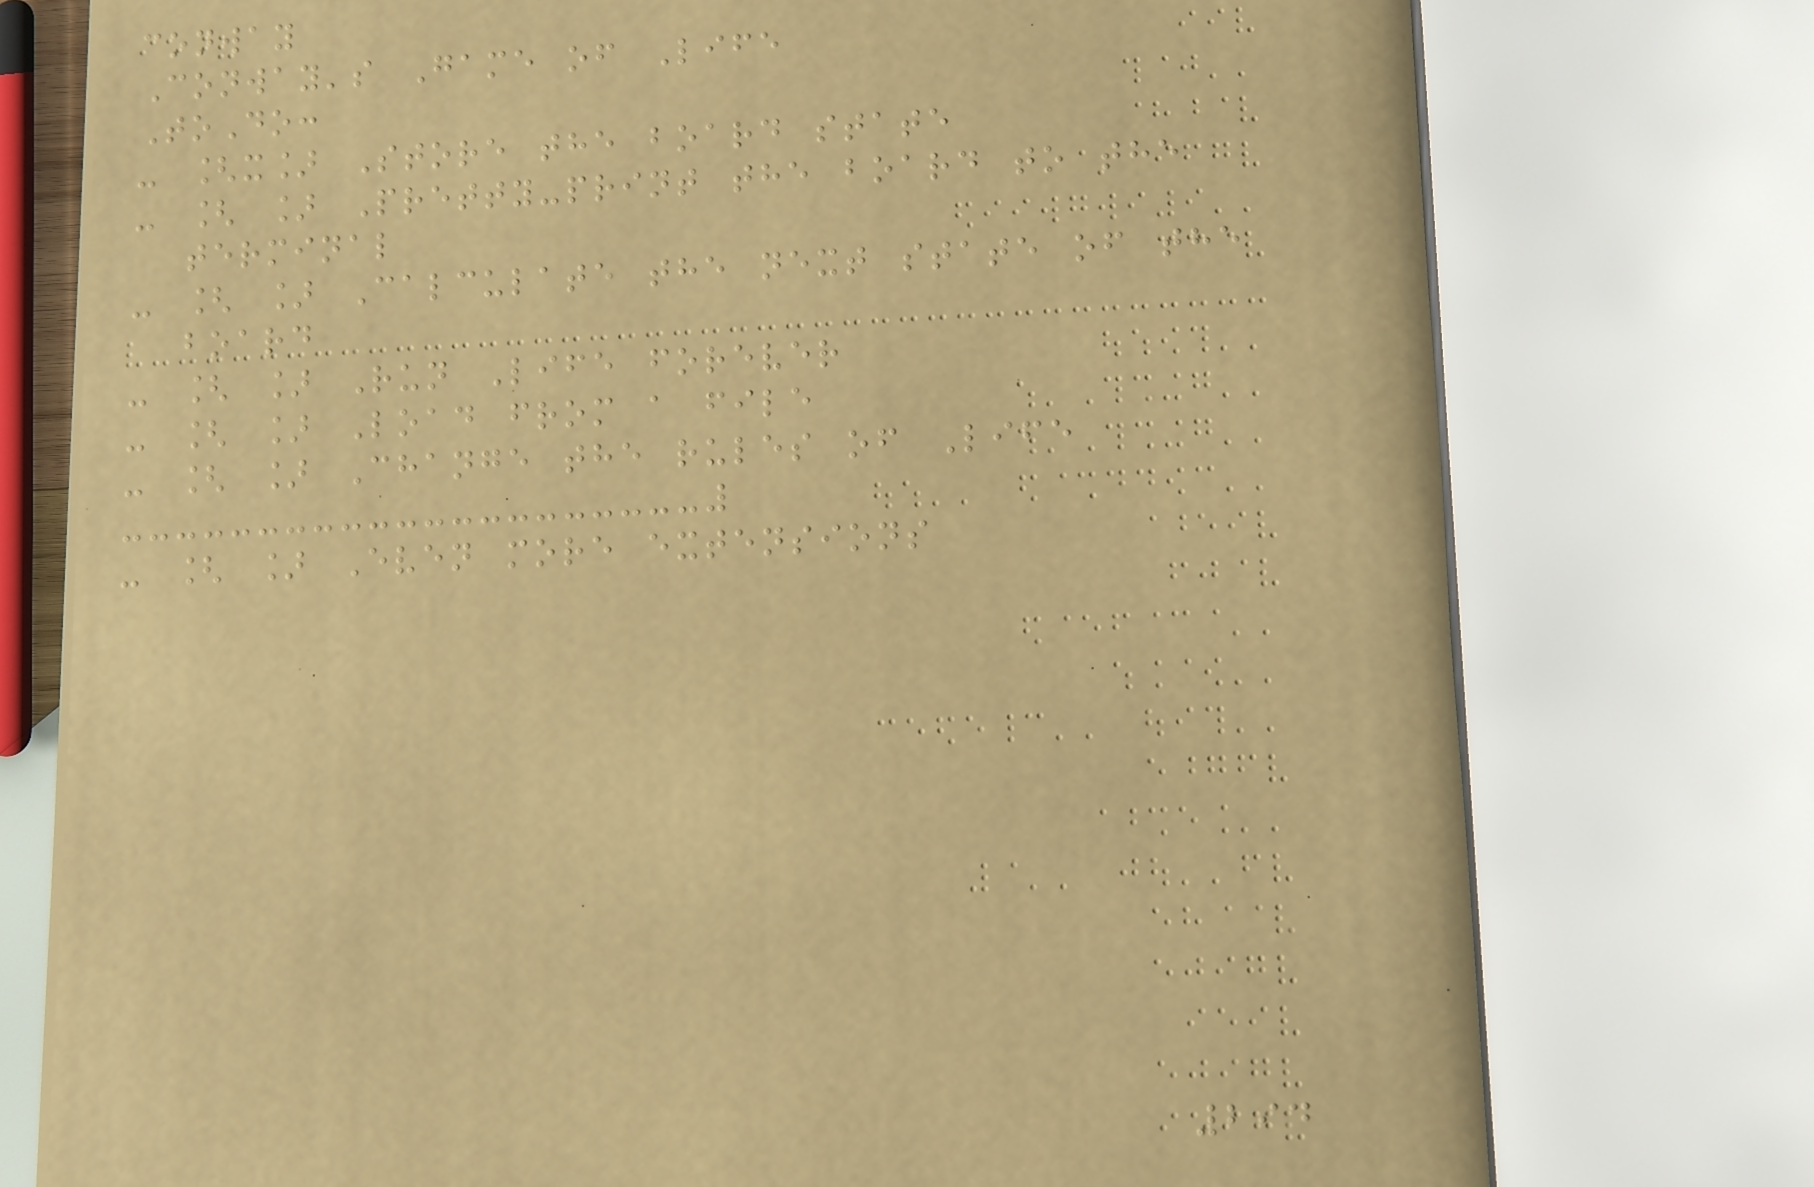conway
Conway's Game of Life
ToDo:
- [x] Store the board state
- [ ] Pretty-print the board to the
terminal
- [ ] Calculate the next state of the
board
- [ ] Run Life forever
- [ ] Load from a file
- [ ] Change the rules of Life
- [ ] Even more extensions
294
